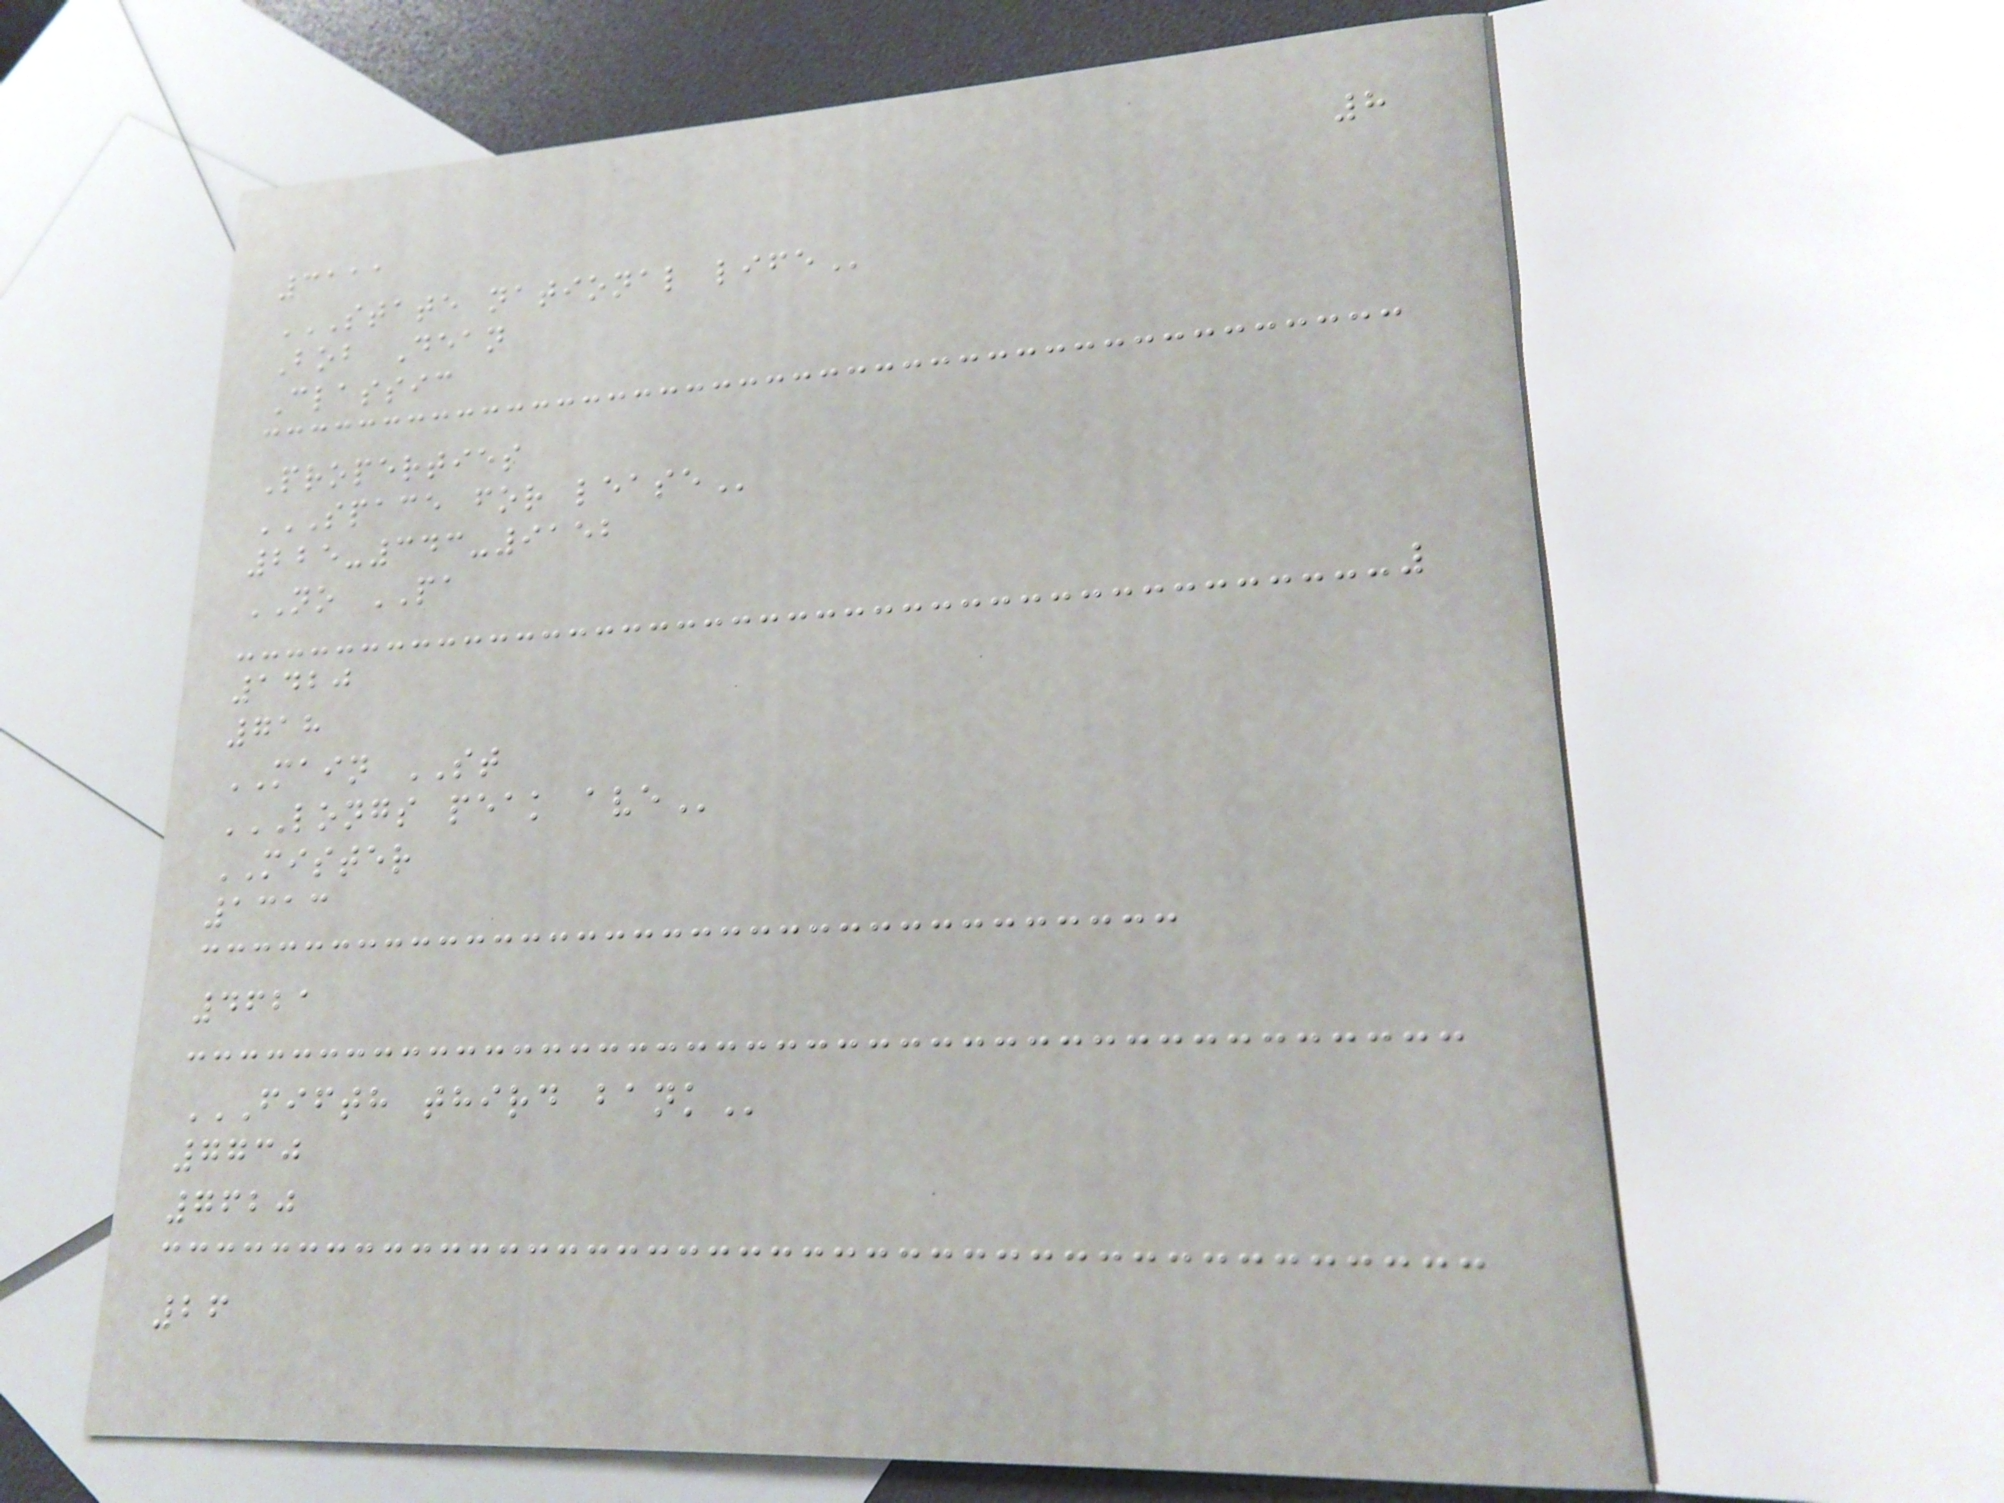8
3111
STATE NATIONAL LIFE
Bob Dean
Classic
Properties
SPACE FOR LEASE
225-343-9152
NO PA
1420
718
MAIN ST
LONGS PEAK AVE
MISTER
1313
4621
FIFTH THIRD BANK
7730
7620
26
